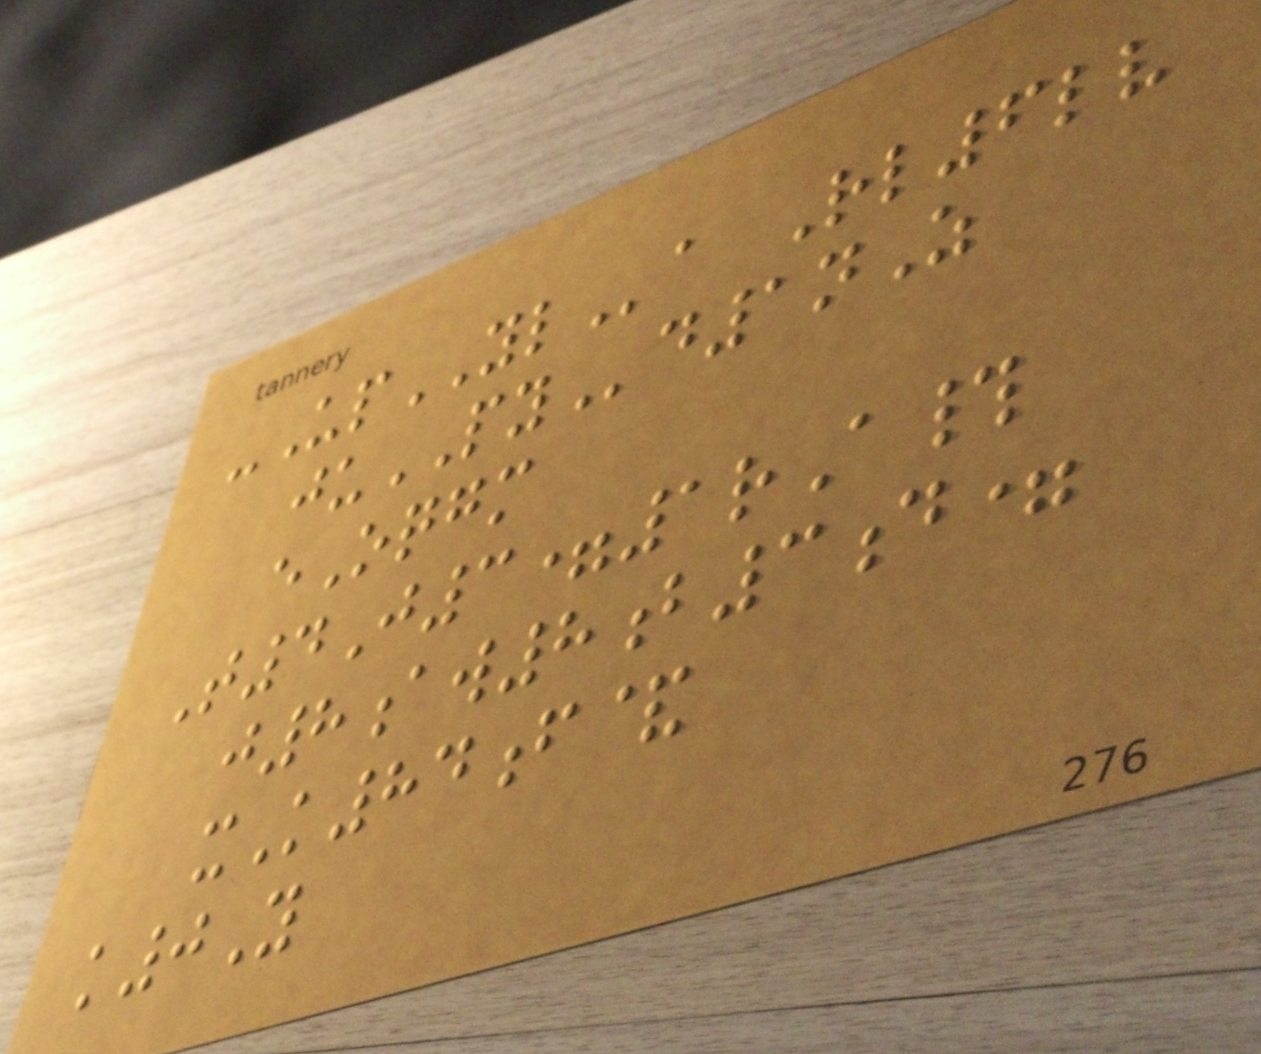-UpYLa Rl6lv
juPYd1nZ
eOqgm
T4J3=1rA#
j8aw8b3d=
xK84f&
k0Y
